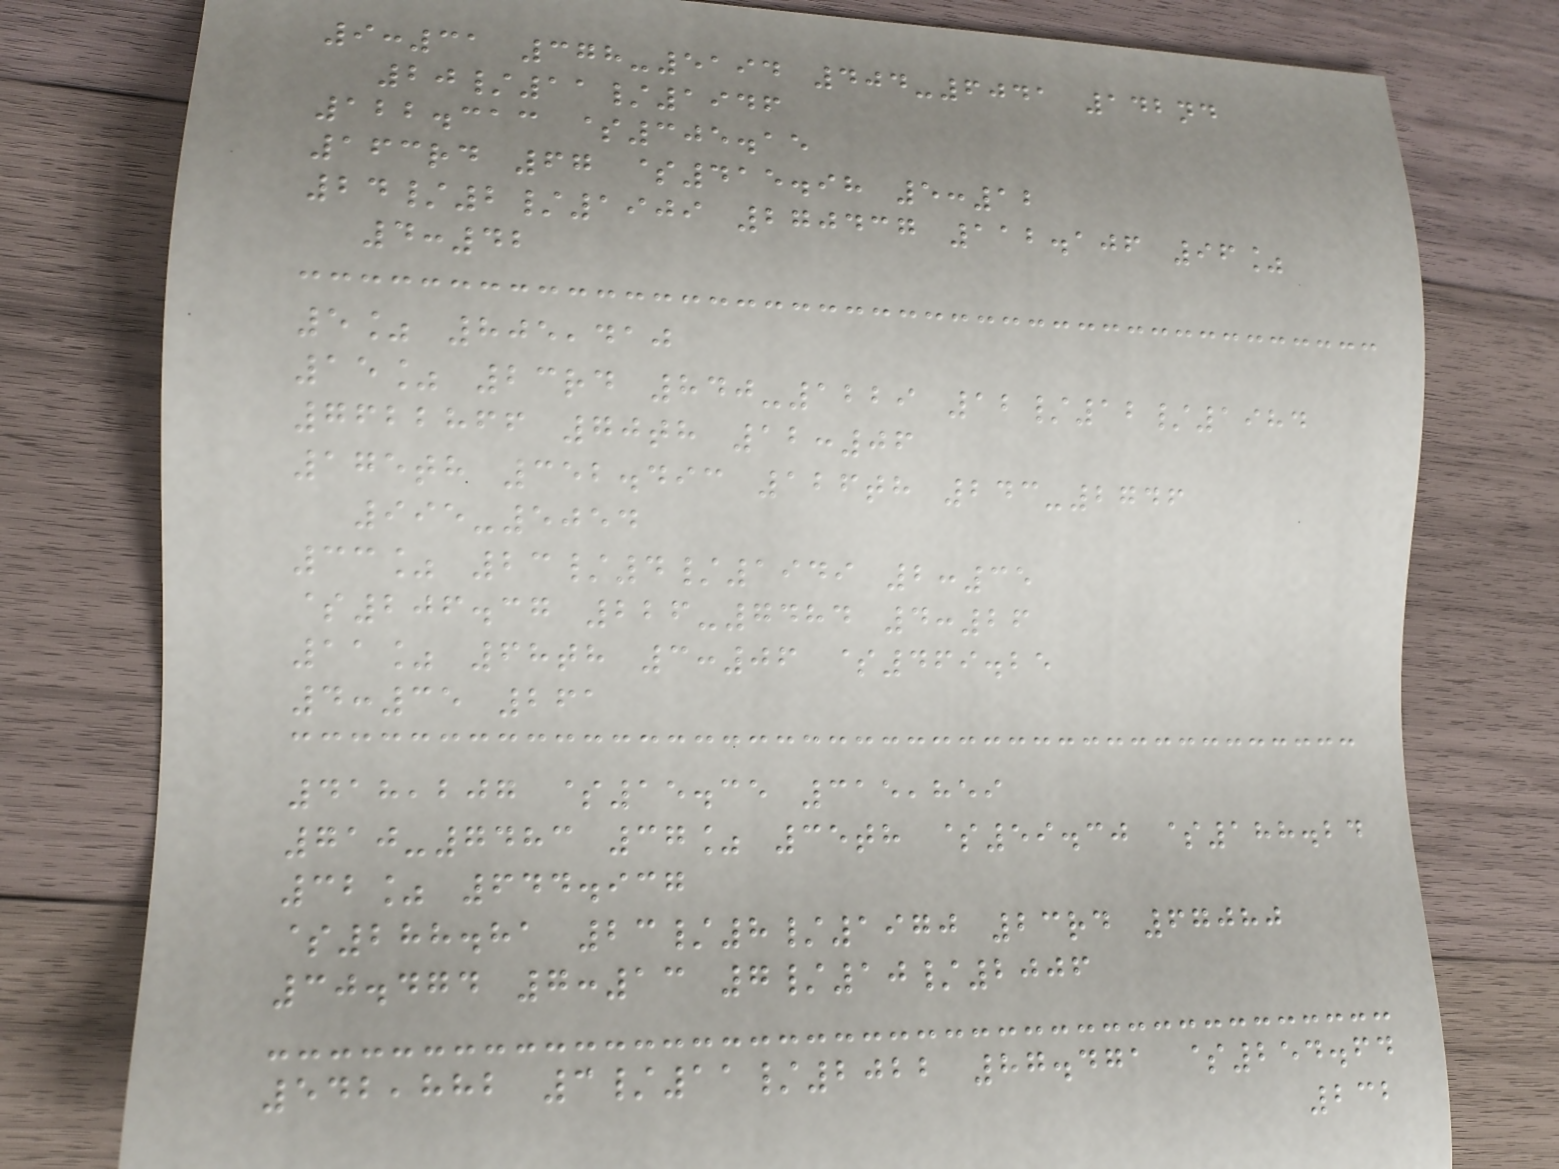9:31 378-5194 404-6041 142nd
20/11/1946
122.313 $305.15
163rd 67 $415.98 5:12
24/2/1909 270437 112.106 96%
4:42
5% 805,410
15% 23rd 840-1229 12/12/1984
7622866 70th 12:06
175th 352.493 126th 243-2746
995-5054
33% 23/4/1949 2:35
$206.37 226-7484 4:26
11% 68th 3:06 $469.25
4:35 261
418,207 $15.35 315,859
710-7483 37% 35th $59.30 $188.24
32% 644.937
$288.81 23/8/1970 23rd 67080
30.474 7:13 7/10/2006
542,882 3/11/2022 87.471 $254.64
232
